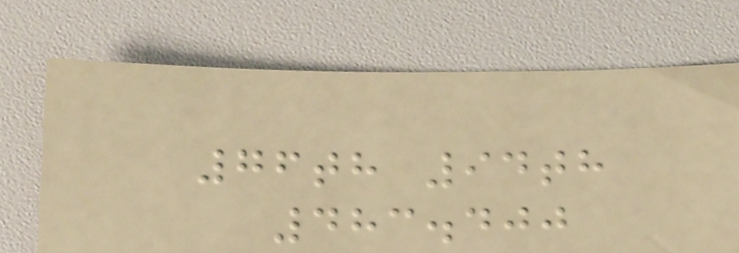76th 94th
483.400
